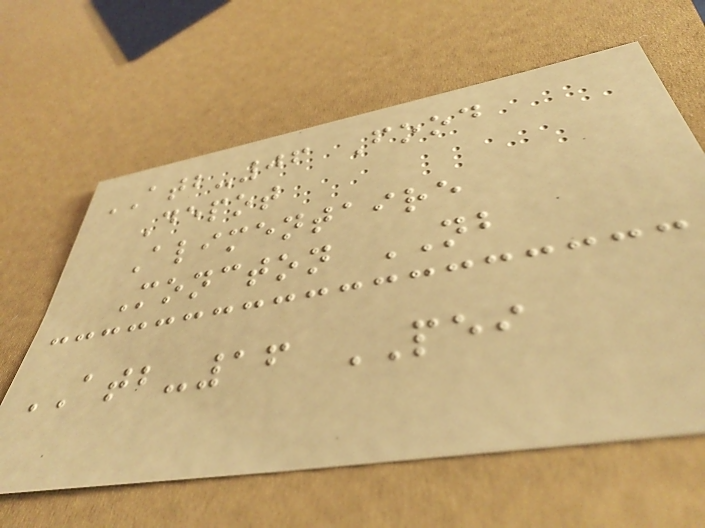ATB-06 Food
Depot
Alimentaire
Moncton NB
ATB-16 PEI
